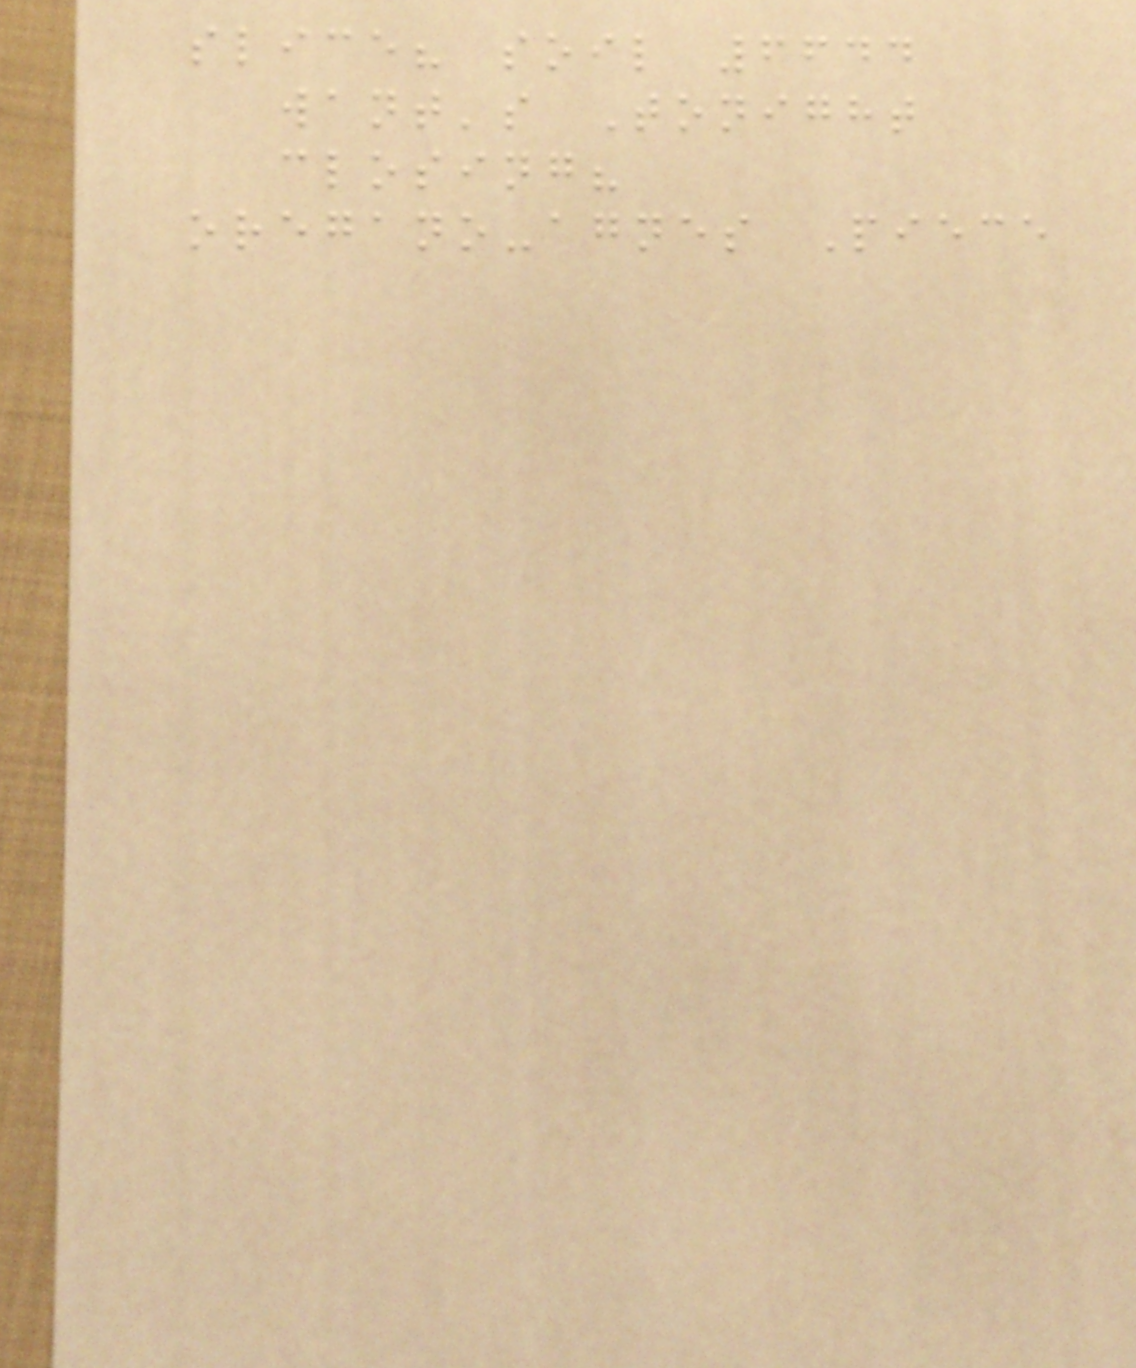slice? soil 6644
want's Tonight
closing?
oregano-agnes Piece
